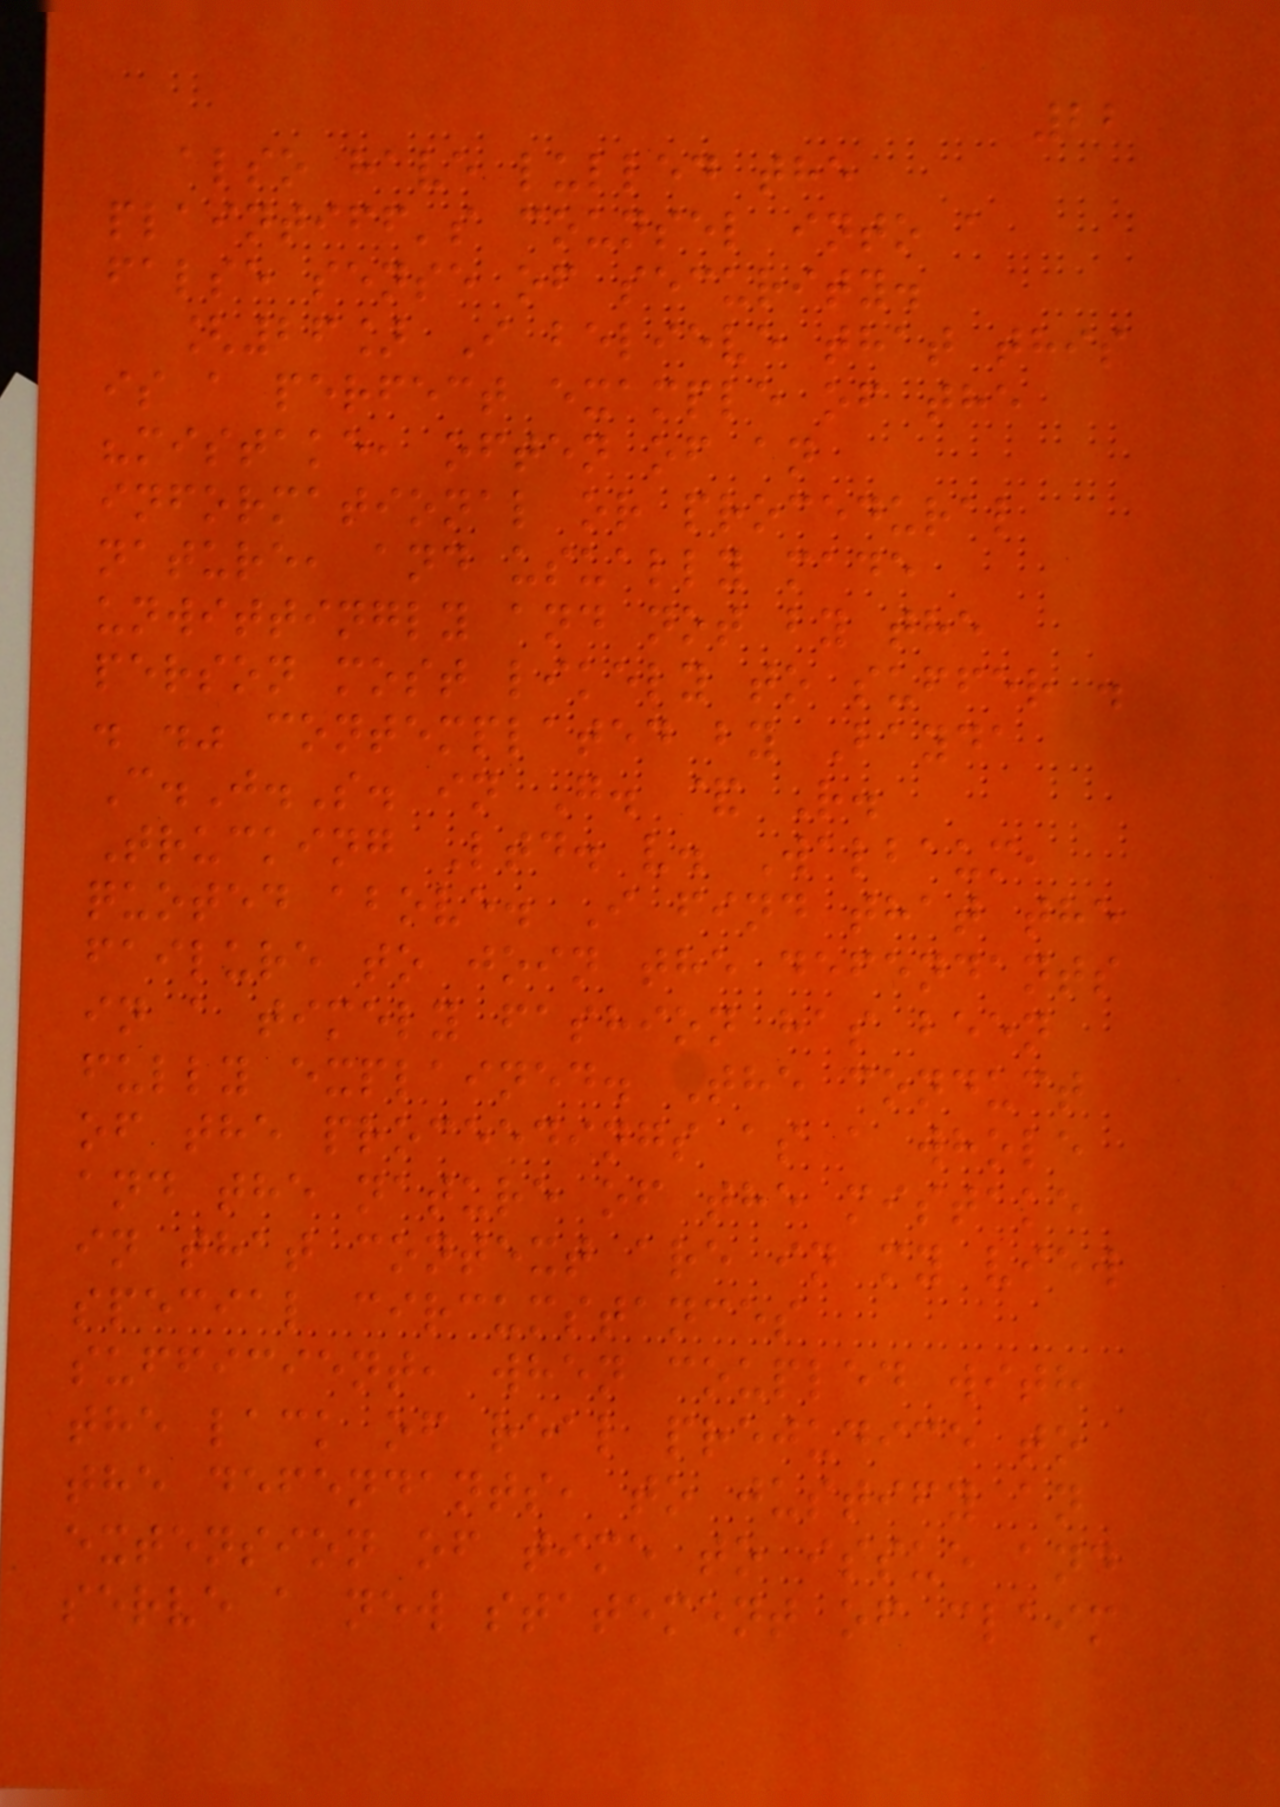22
also have lulled the
plaintiff's counsel into a
false sense of security.
[26] I believe that this
is a perfect example of the
"mistake, often of an
informational or procedural
nature, and usually made
unwittingly and not by the
person most likely to suffer .
. ." contemplated by Bayda
C.J.S. in G. & R.
Trucking Ltd. v. Walbaum,
quoted above. I find that the
failure to join the defendants
in a timely fashion has been
fully explained. The conduct
of the proceedings as a whole
and the nature of the mistake
in that context are in my view
special circumstances
sufficient, when coupled with
the lack of real prejudice to
the defendants, to justify an
extension of time to issue and
serve a new statement of claim
